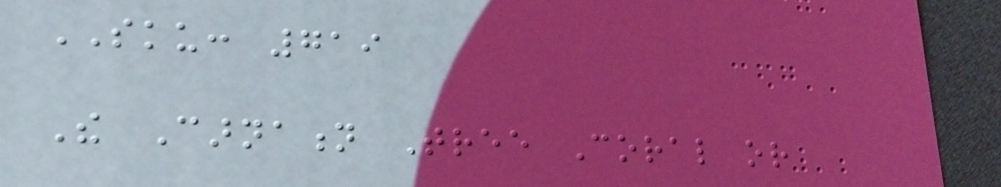SKU: 719
The Carnation Tree Coral or
